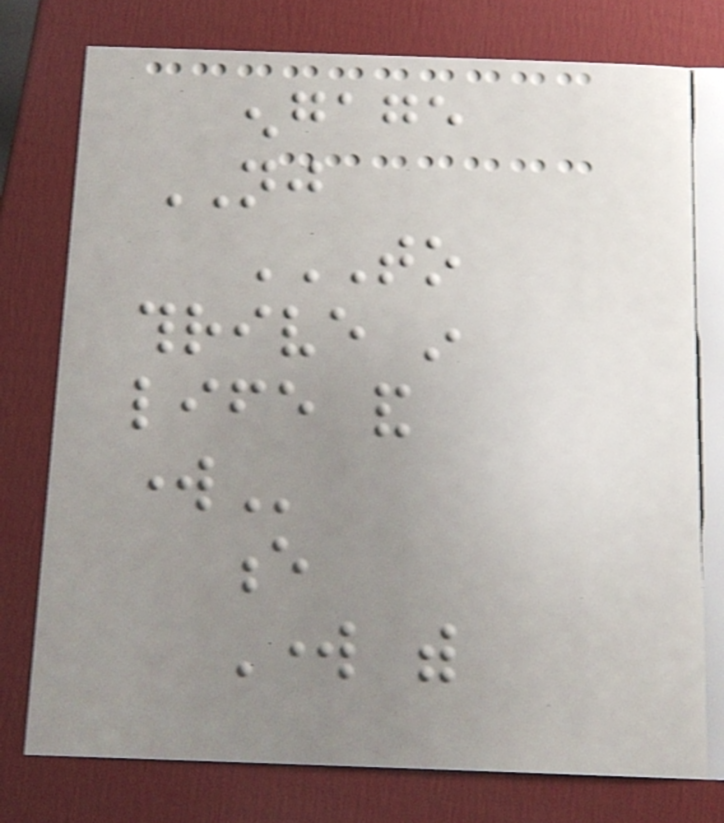engage
NJ
TO
THRIVE IN
LIFE AND
WORK
e
Work with
